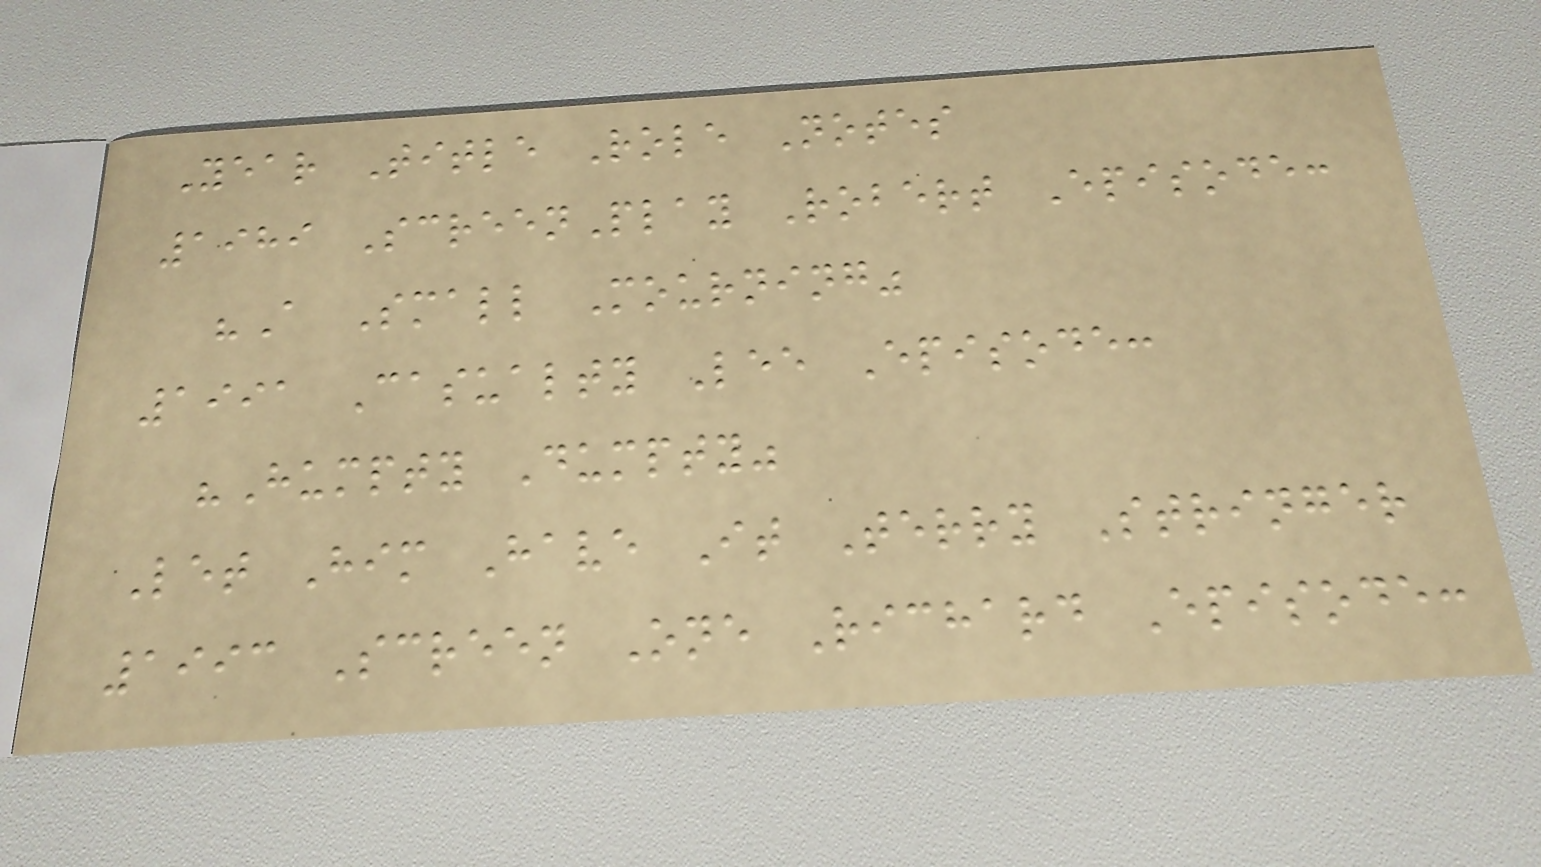Year Title Role Notes
1989 ScreenPlay Robert Episode:
"A Small Mourning"
1991 Casualty Lee Episode:
"Humpty Dumpty"
Let Him Have It Terry Stringer
1993 Screen One Richard Episode:
